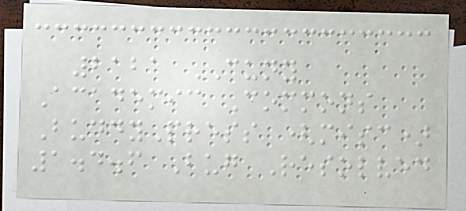2121 CUNY
Academic Commons
BuddyPress (misc)
1.4.6 Bug Resolved
